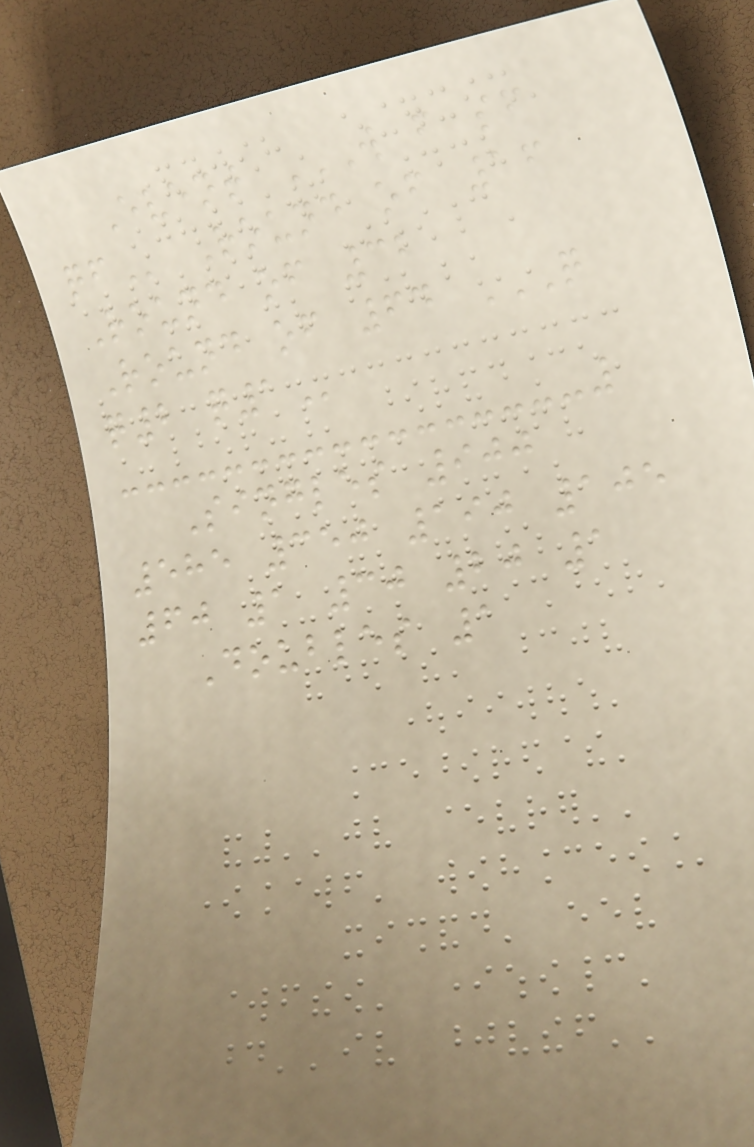Event W F SF
QF Round of 16
Round of 32
Round of 64 Q
Q2 Q1
Singles 900
585 350 190 105
60 1 30 20 1
Doubles 1
